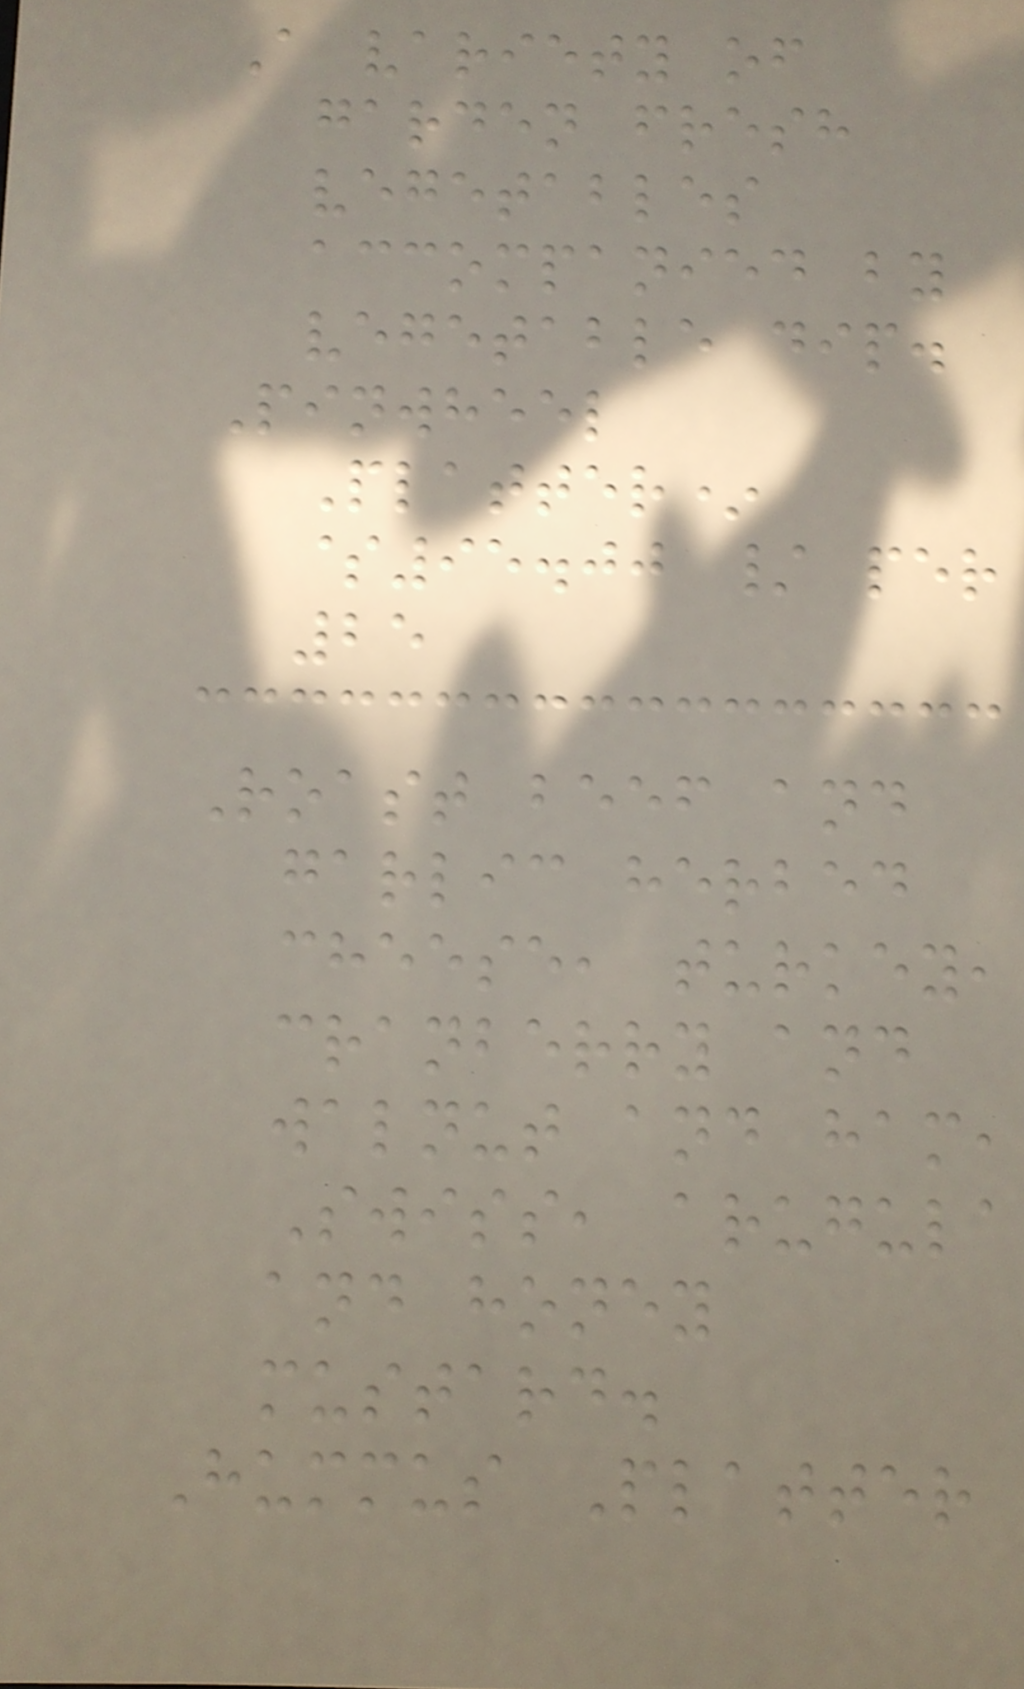A variety of
garden fresh
vegetables
accompanied by
vegetable dip.
Pinwheel
Platter*
$95.00 / per
25
Roast beef and
garlic herbed
cheese, turkey,
cranberry and
walnut and ham,
Swiss, arugula
and honey
mustard.
Hummus Platter
